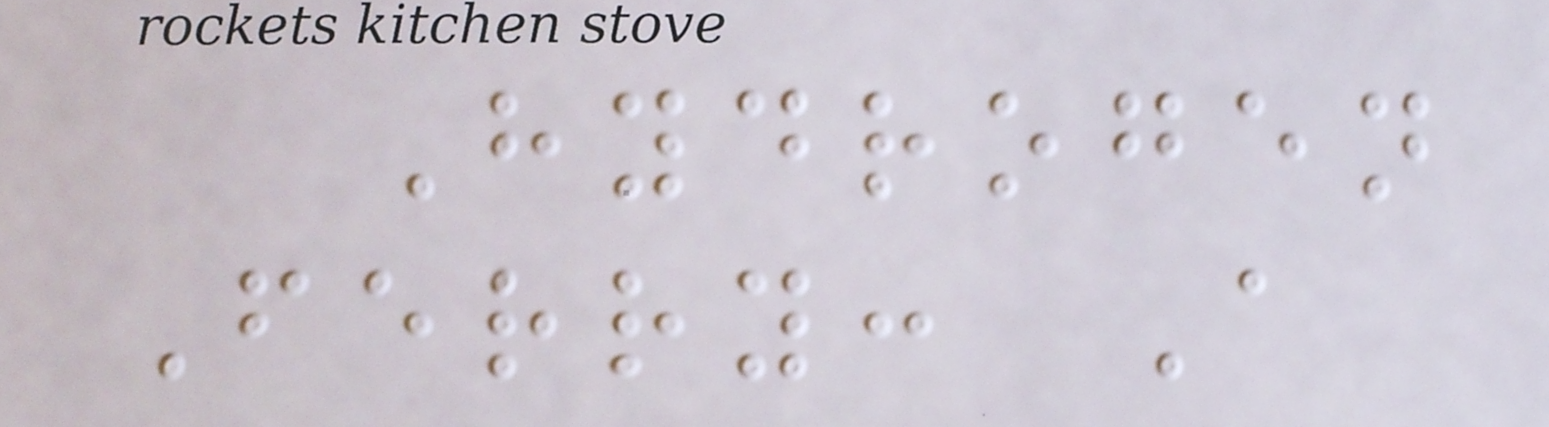Hydrogen
Ferry: A
